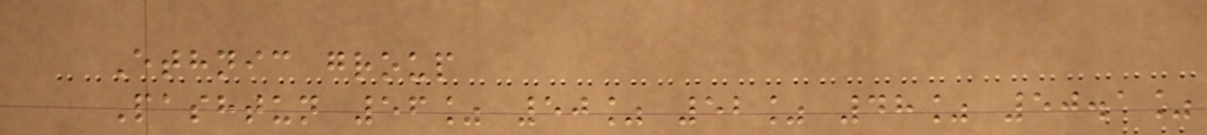Ethnic group
Pashtun 56% 50% 52% 48% 50.1%
